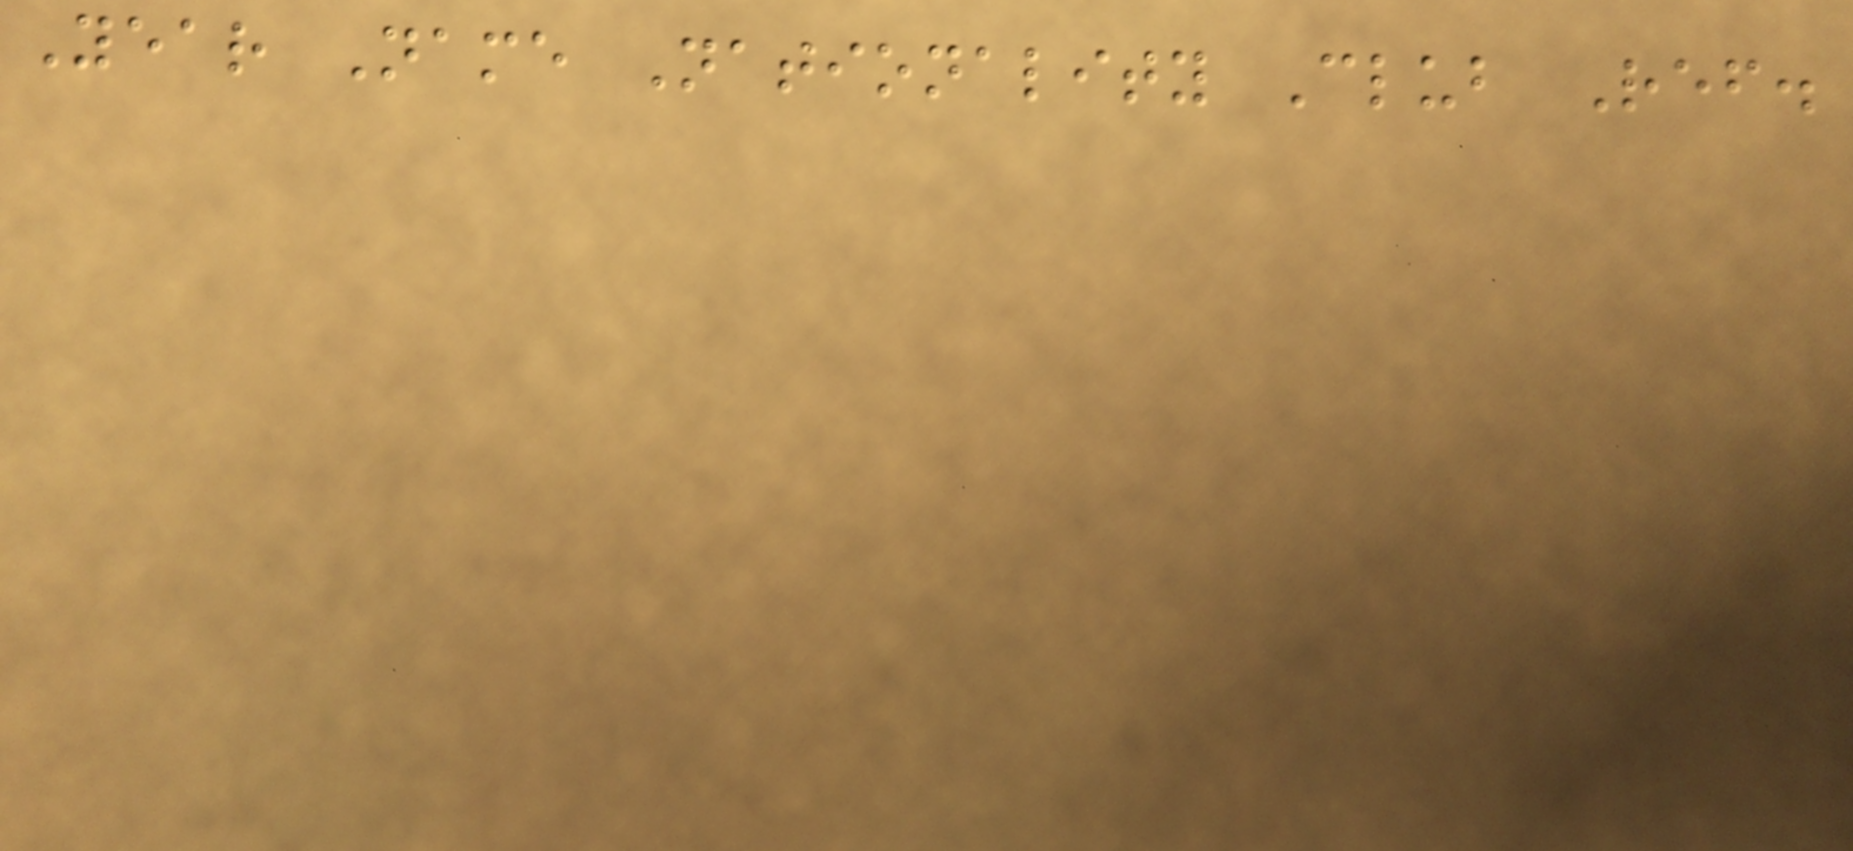Year Name Nationality Club Ref.
